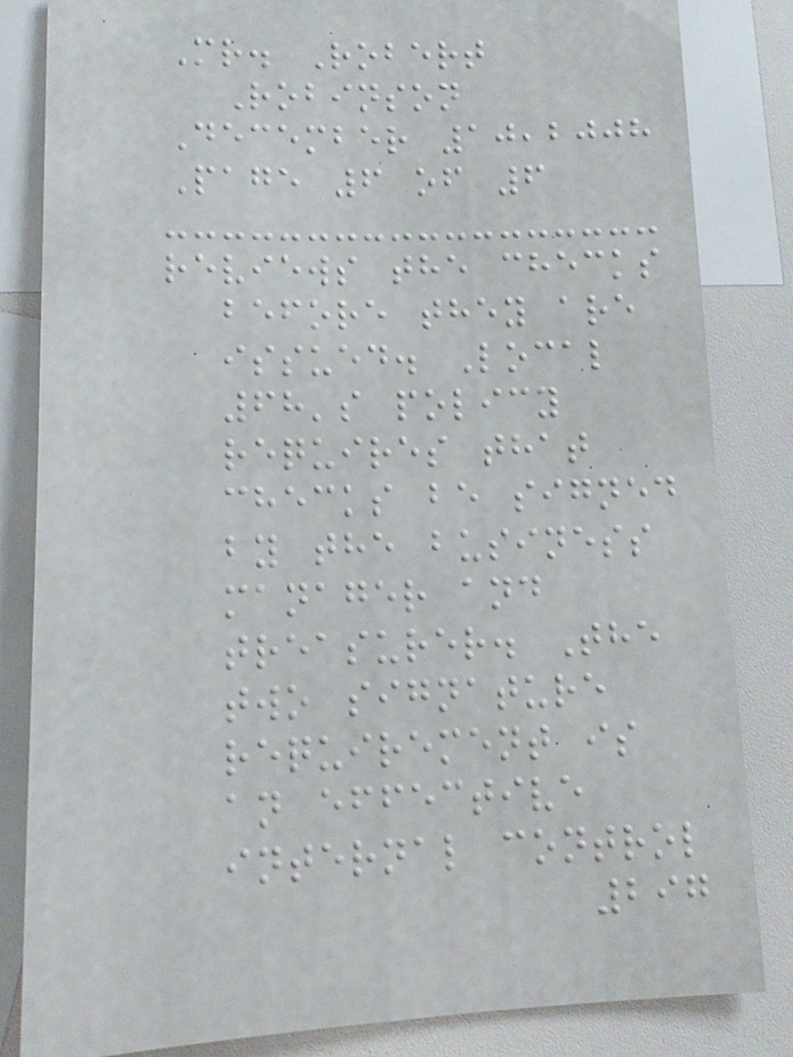Mr. Robert
Robinson
December 10,2008
Page 6 of 6
reviews the checks
before they are
issued. Local
68's policy
requires that
checks be signed
by the business
manager and
treasurer. The
two signature
requirement is
an effective
internal control
297
